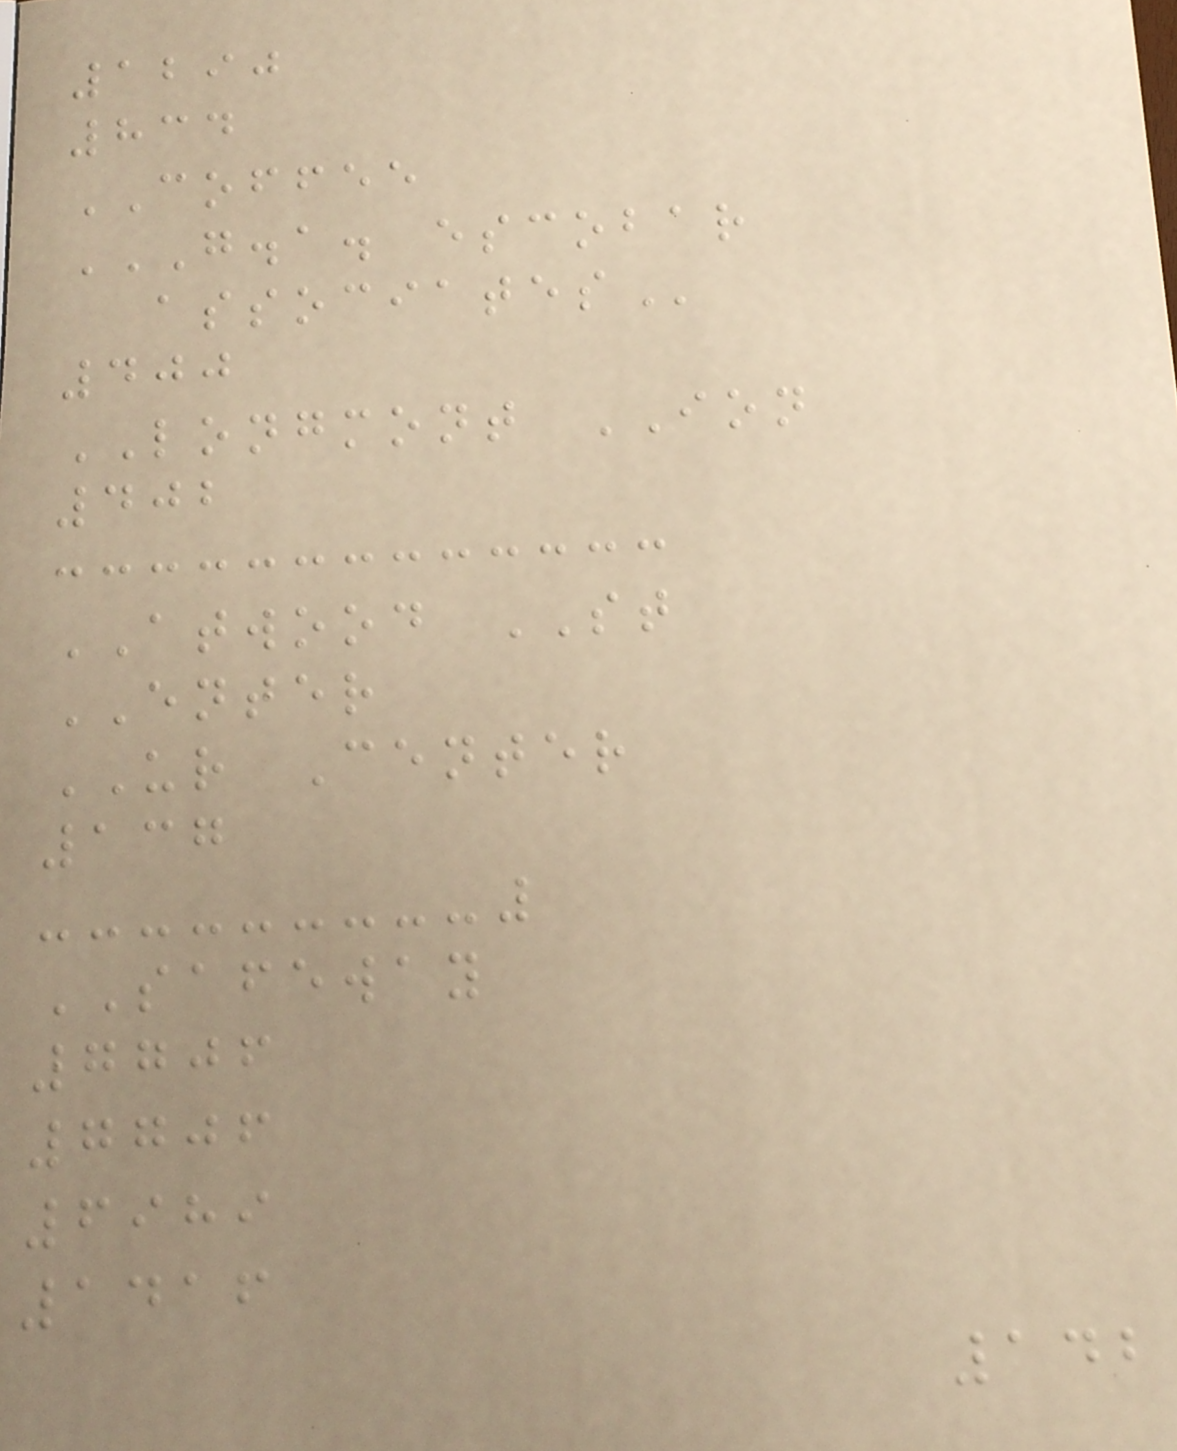1290
834
COFFEE
G.A. ESCOBAR
ASSOCIATES
400
LONGMONT ION
402
ATWOOD ST
ENTER
UR Center
137
SAFEWAY
7706
7706
6989
1416
142
